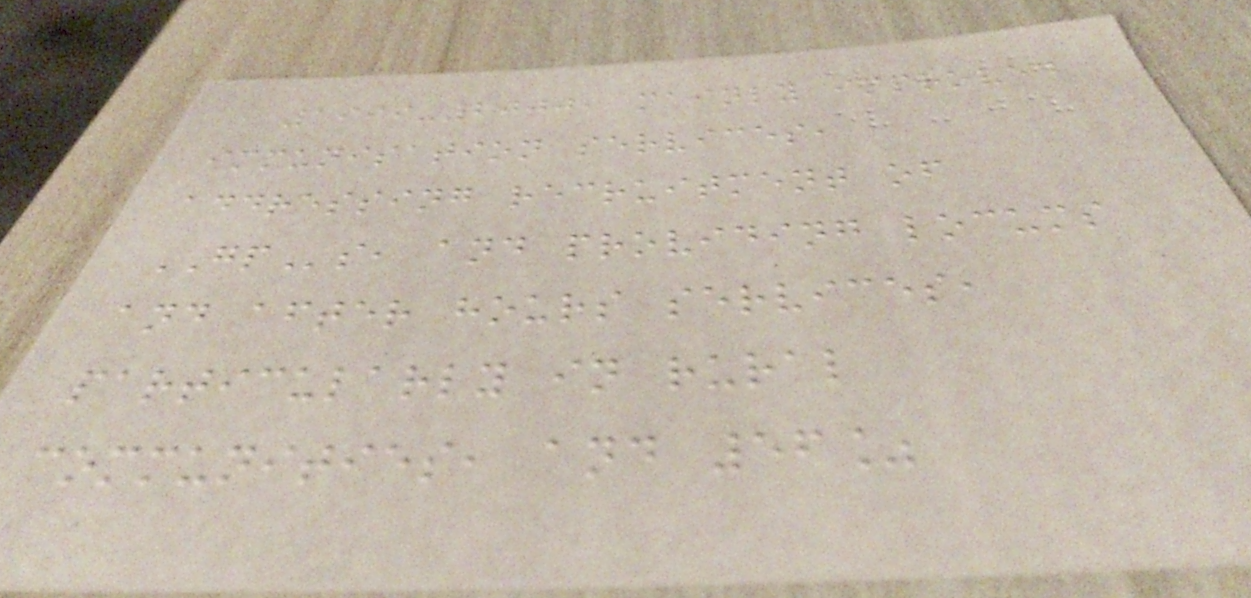1999-2000, mainly improved
immunisation services,
addressing recruitment of
GPs, and providing locums
and after hours services,
particularly in rural
communities, and 56%
